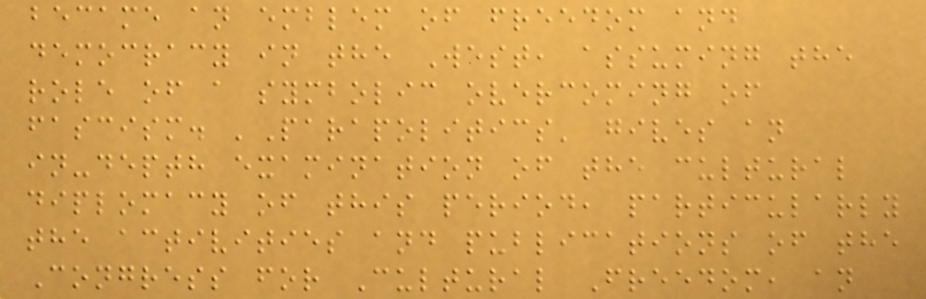became an emblem of freedom and
democracy in the West, assuming the
role of a symbolic overcoming of
fascism. 'Parapolitics' gives an
in-depth examination of the cultural
diplomacy of this period, particularly
the activities and publications of the
Congress for Cultural Freedom, an
